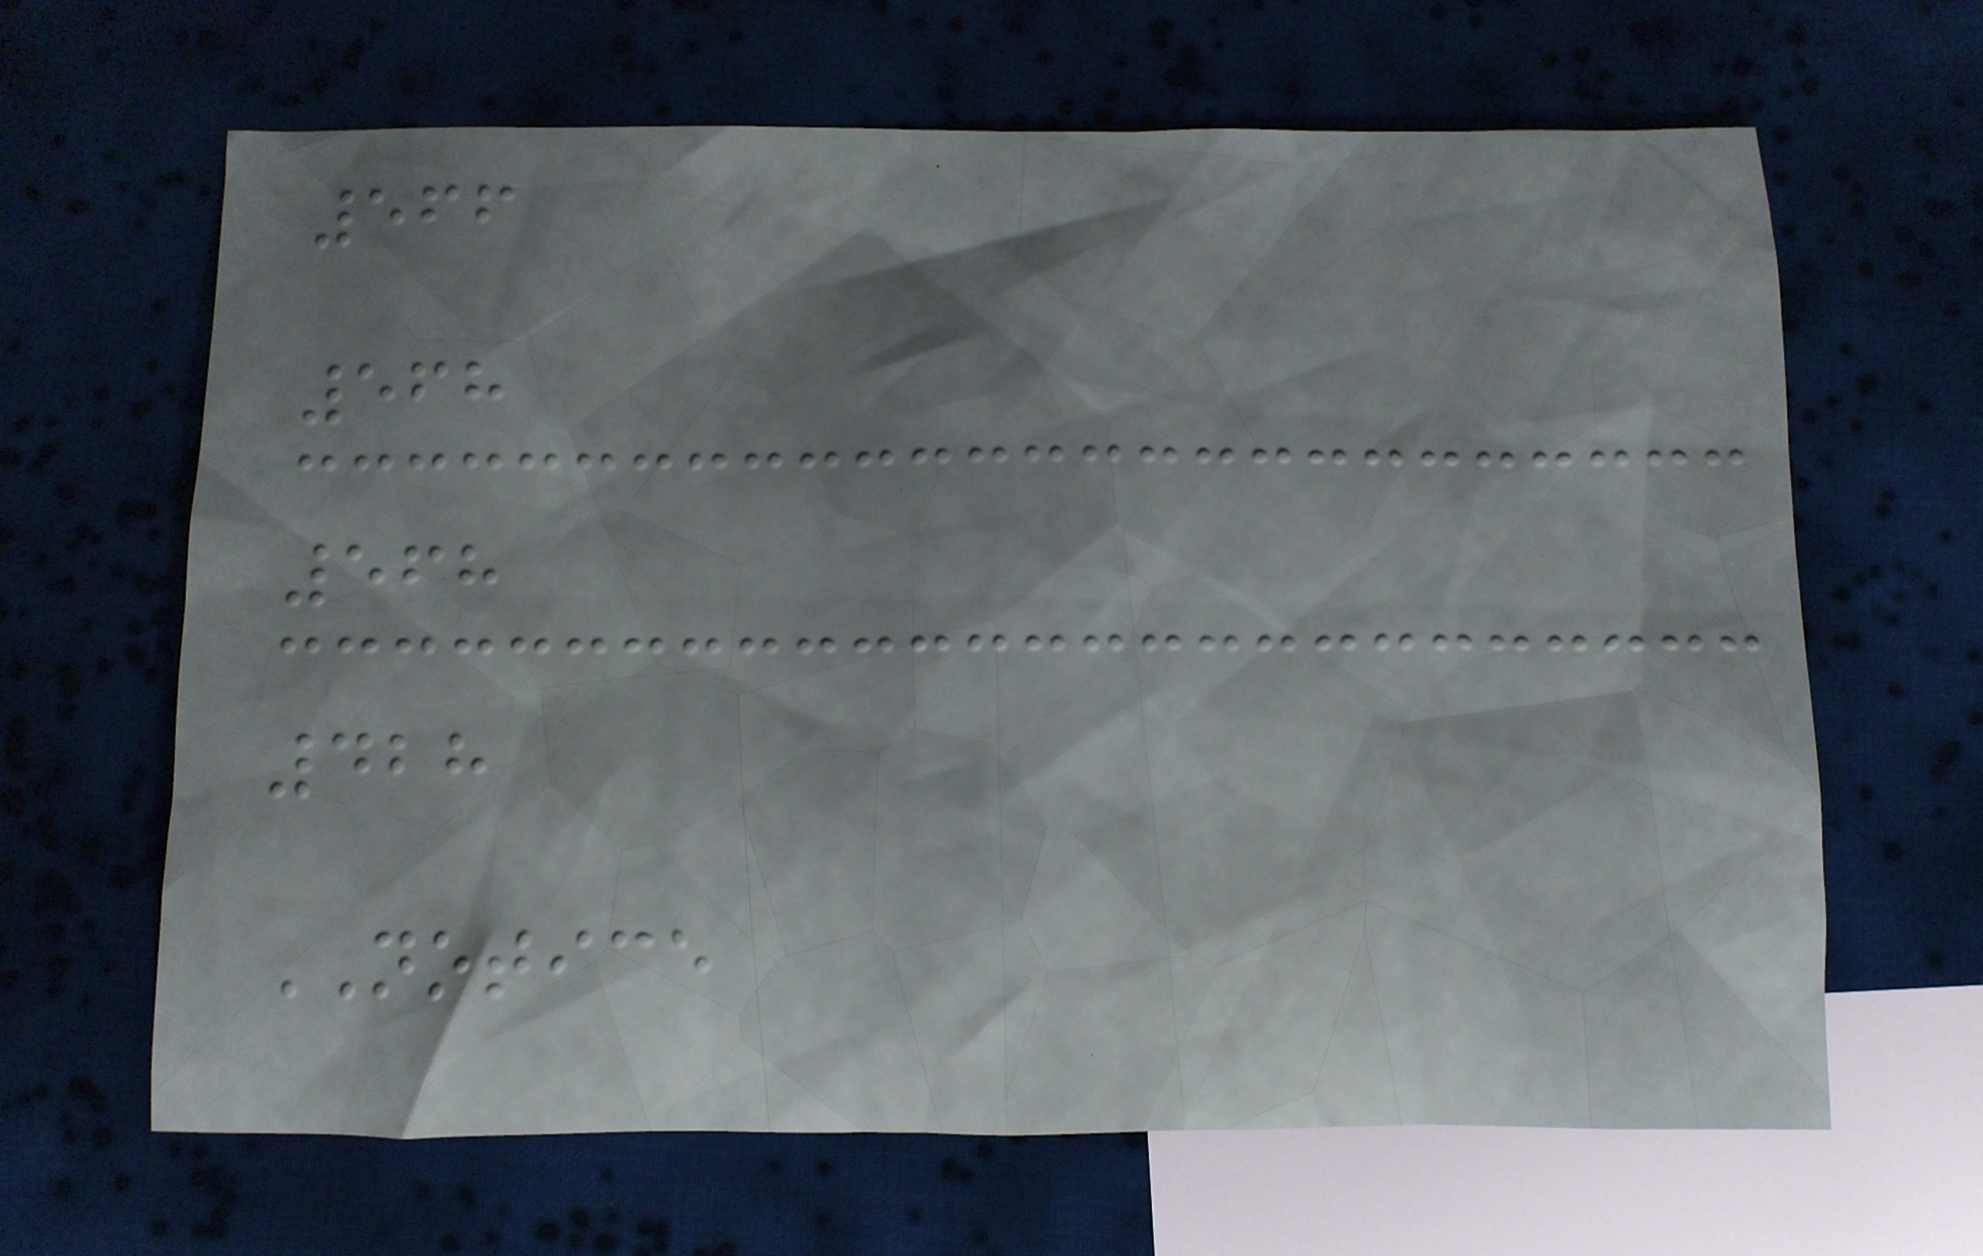566
568
568
428
NOTICE
